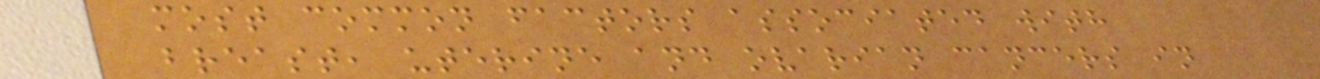most common factors associated with
breast, uterine and ovarian cancers in
